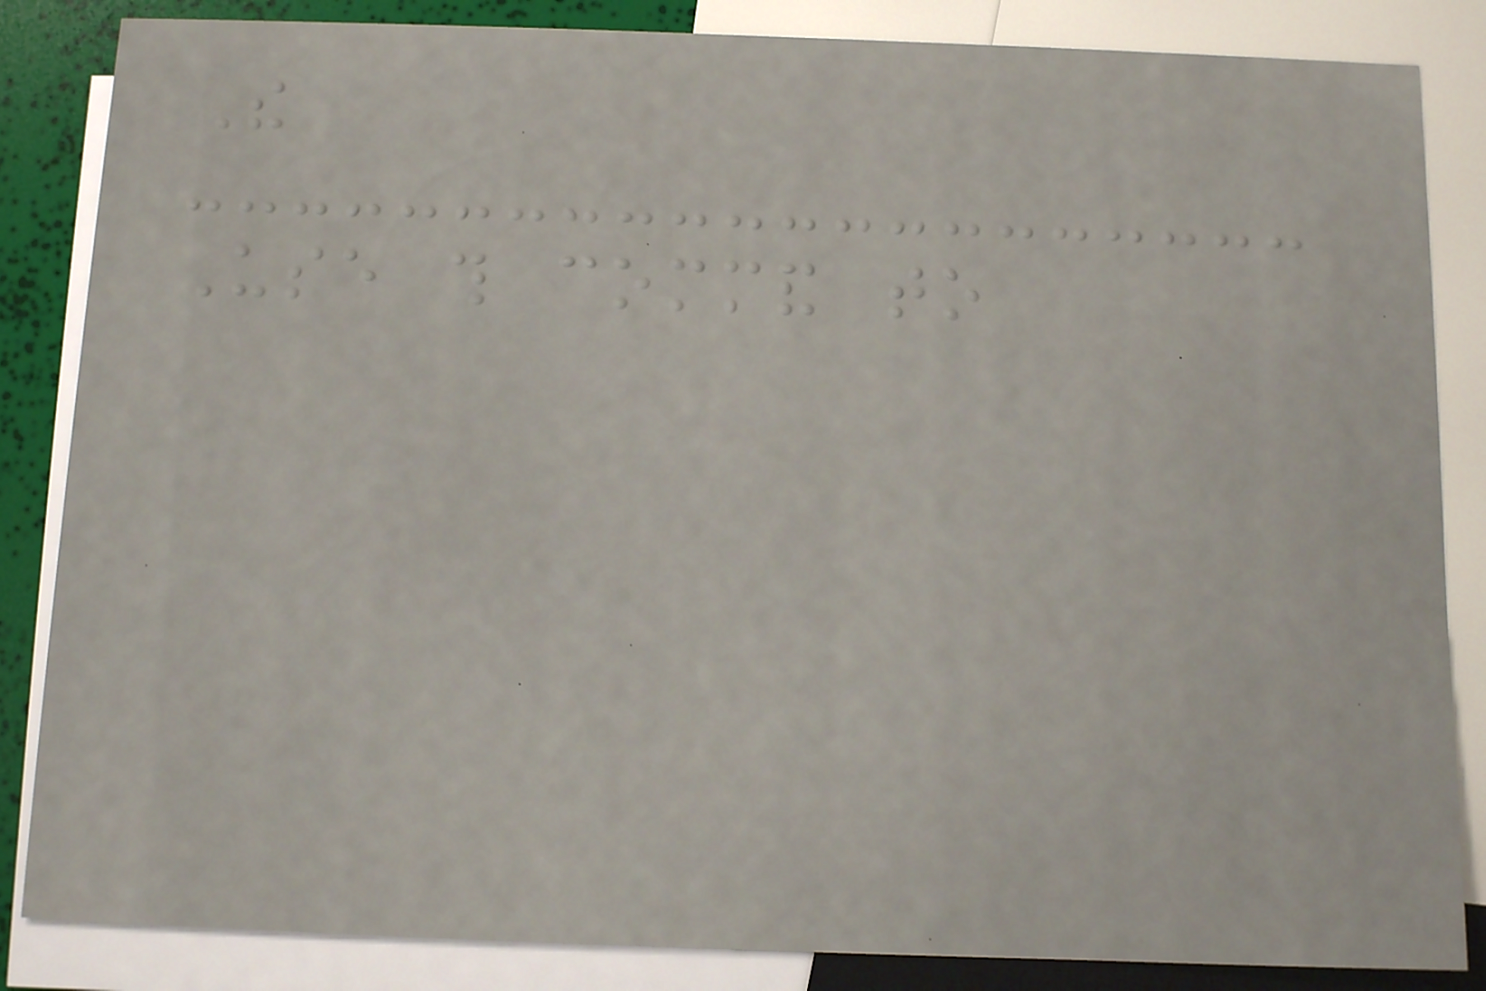The
Use this command to
